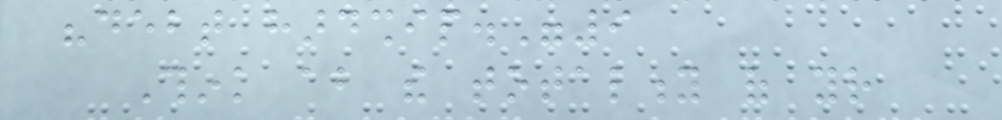"debt hardship."9
Think about the totality of your
